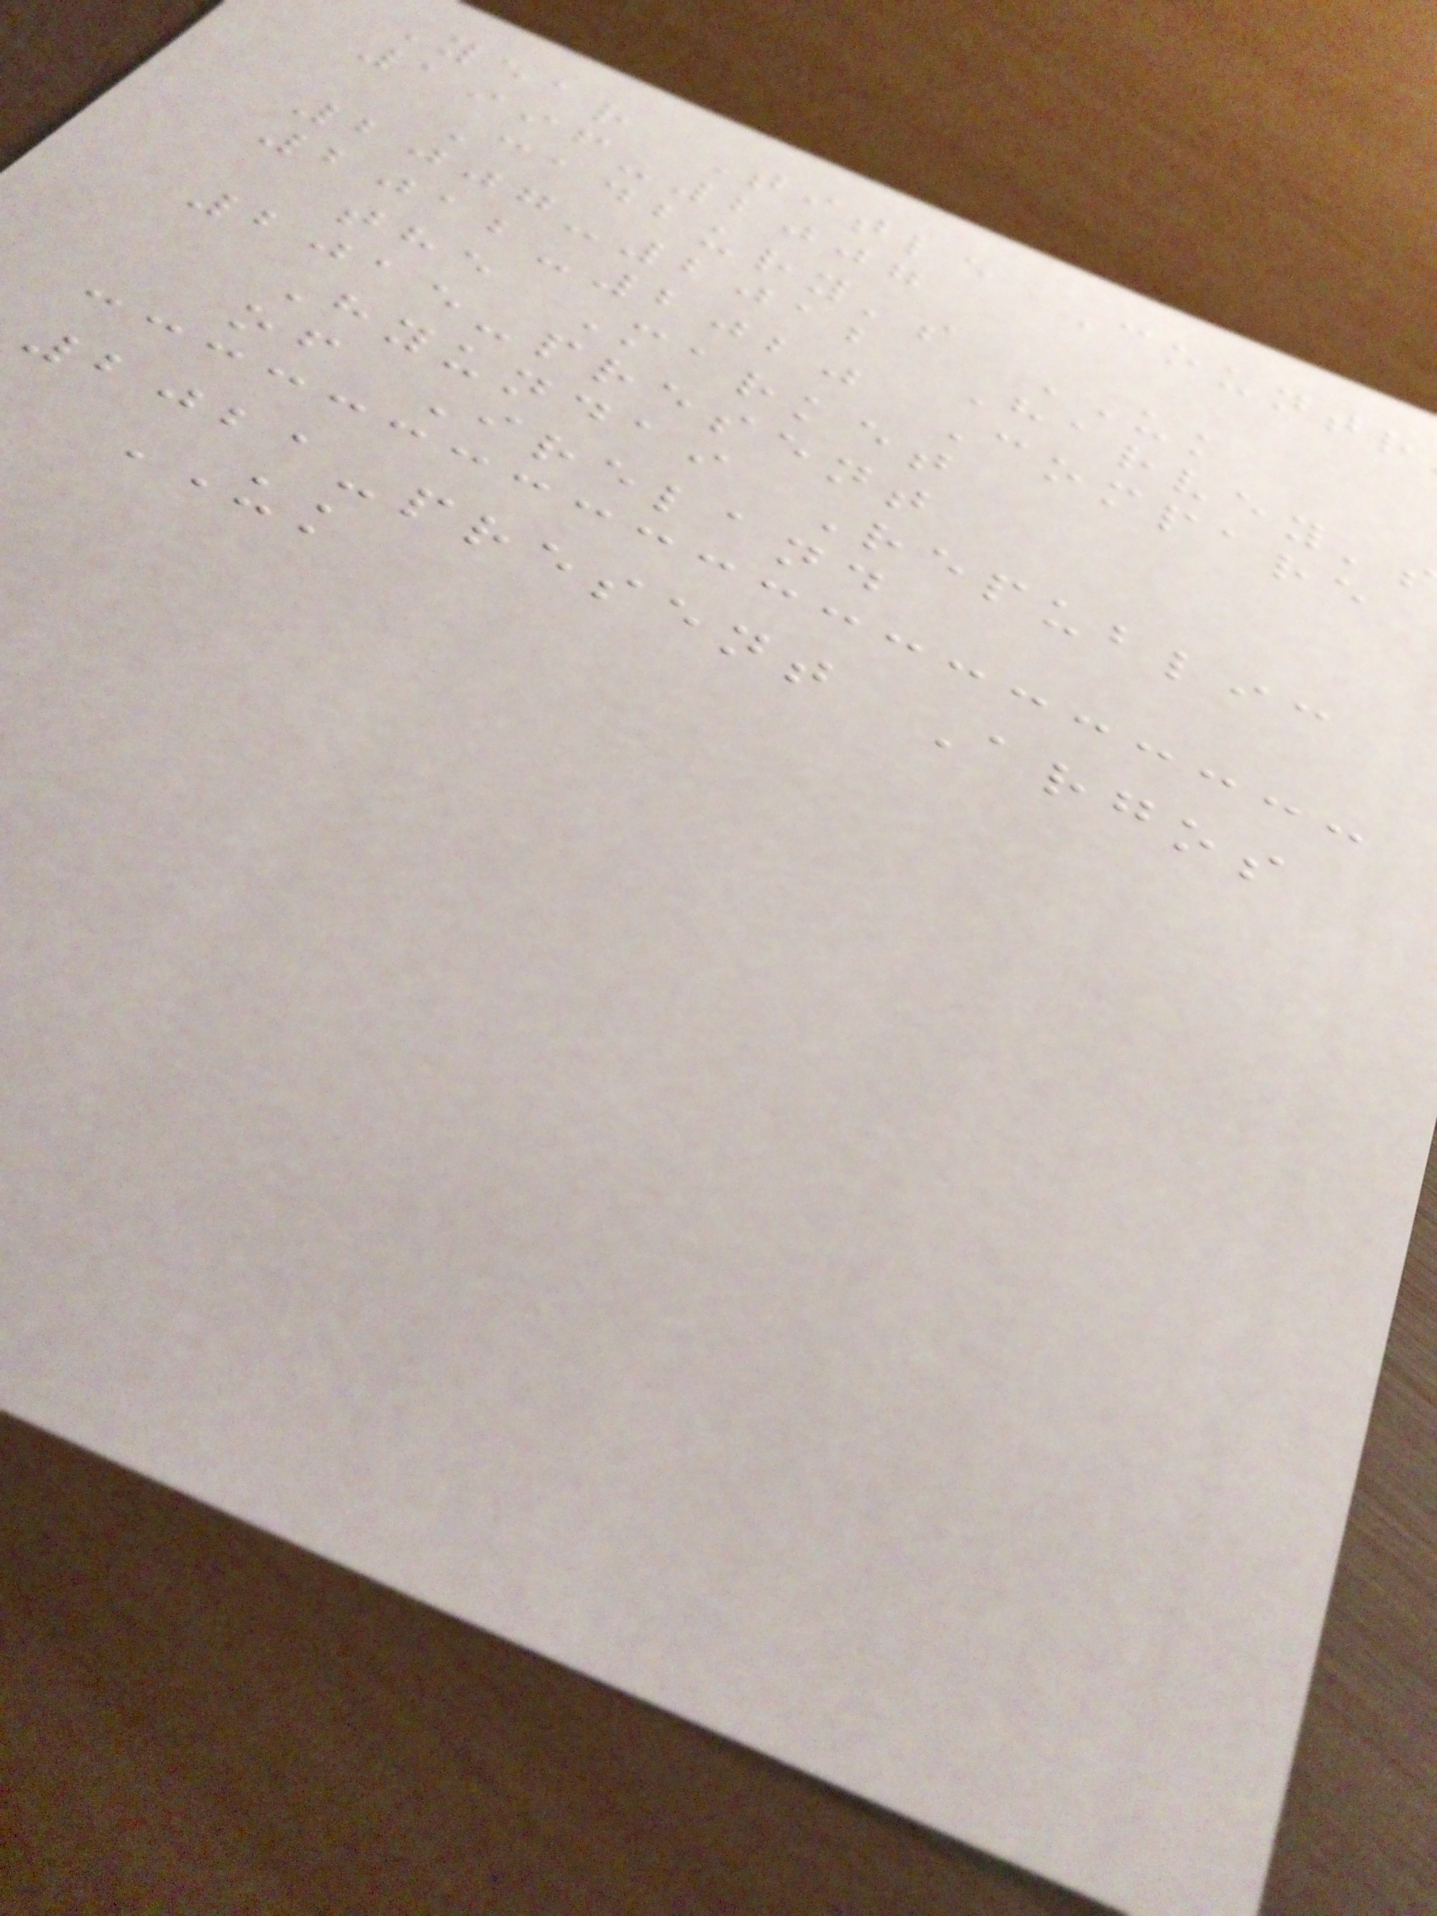Year Title Countr
1996-2007
Cadbury's UK
2007-2012 Harvey'
2012-2020 Compare
the Market
2015-present
Hyundai Republic
of Ireland
2021-present Argos
UK
